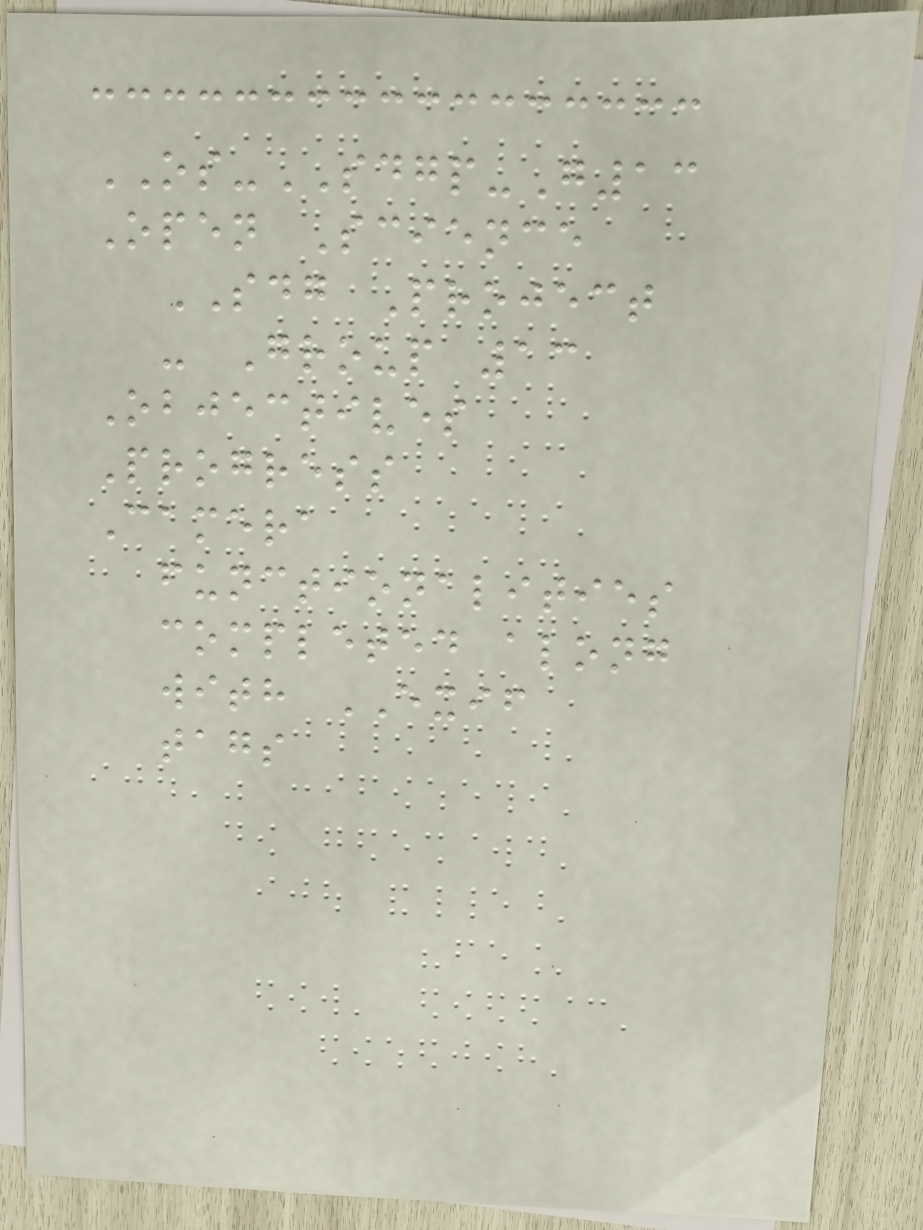OS-SDGP-G13
Open Science
SDG Project
- Group 13
Objectives
Progress
Camera
functionalities
completed along
with EXIF
tags
